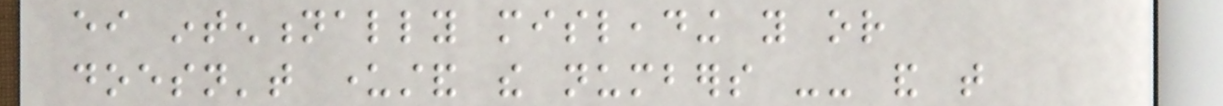either intentionally misleading you or
doesn't understand the numbers -- and that
